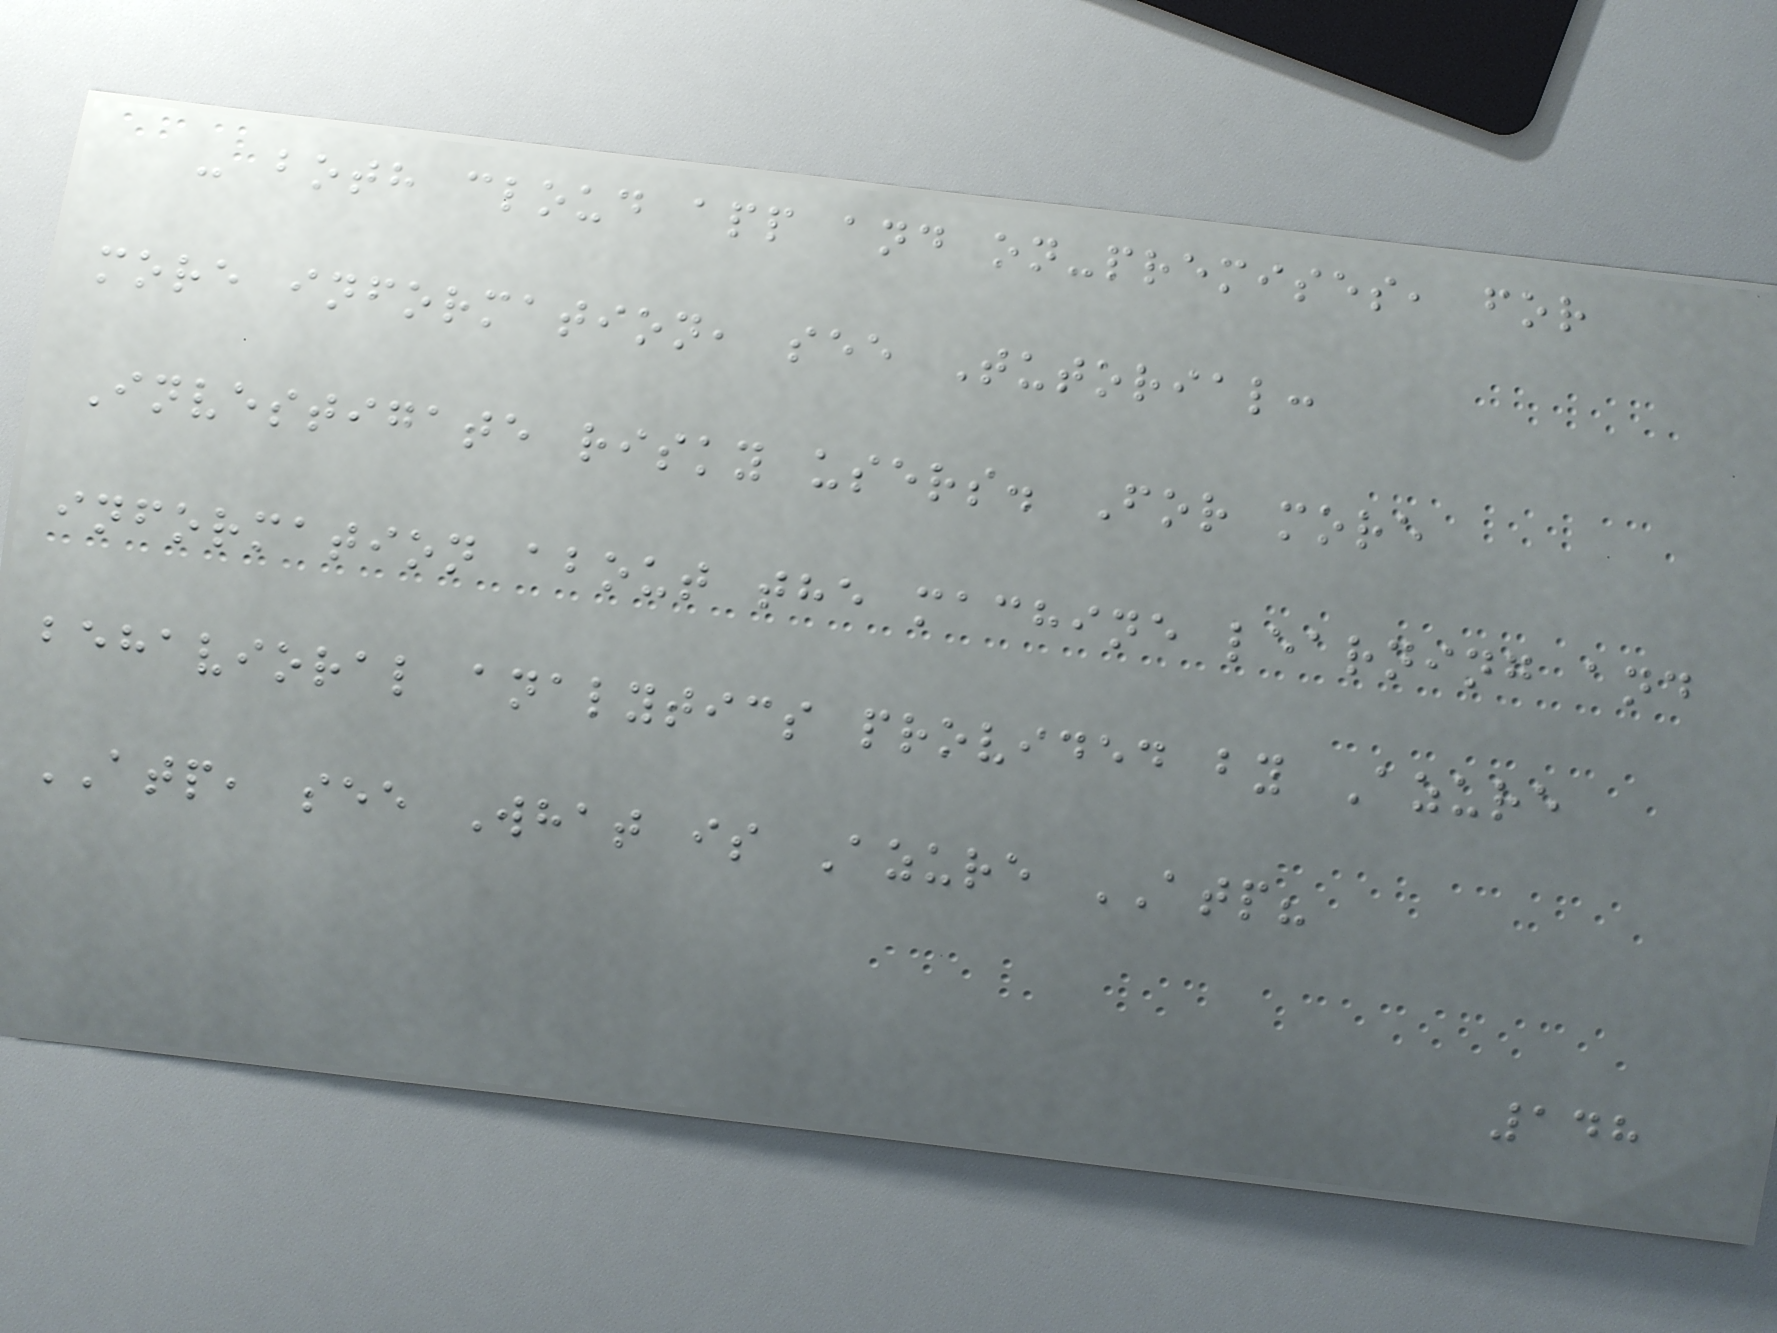- both cloud app and on-premises, for
more information, see Tutorial:
Investigate risky users. For more
information about the machine learning and
behavioral analytics provided by Azure
ATP, see What is Azure ATP?
148
